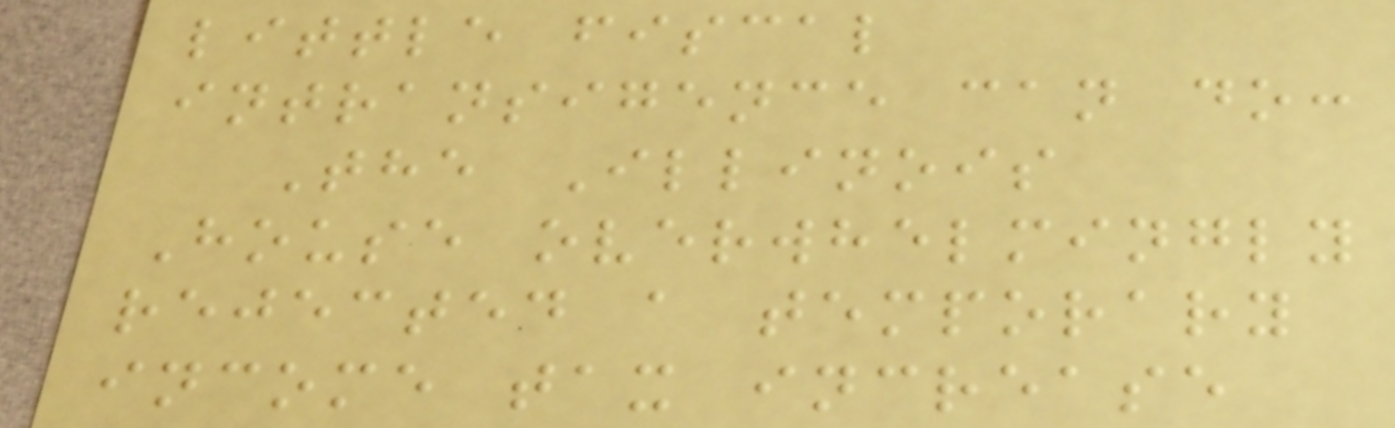little fiscal
intransigence can do:
The Illinois
House overwhelmingly
rejected a temporary
income tax increase
